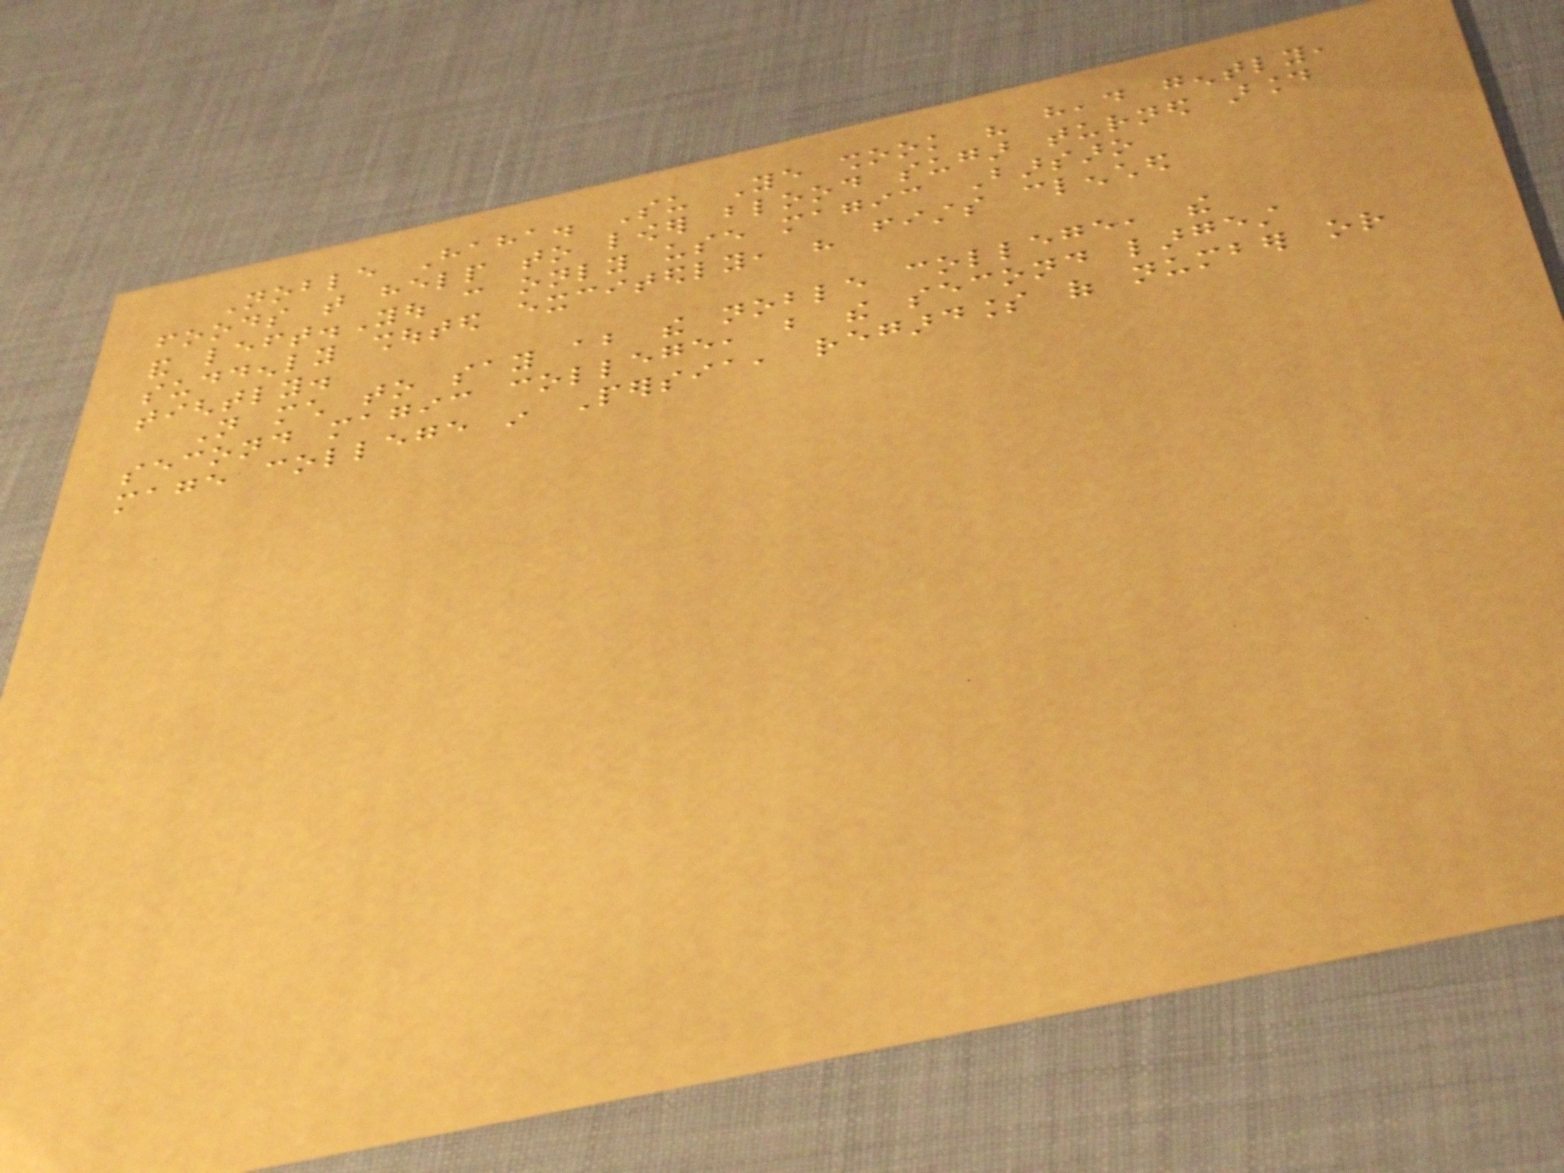Noble Haha. Su Ye shook his head gently,
foods that help to lower blood sugar turned around
and left.You can only use magic Barsaro
suddenly shouted excitedly, his fists clenched
tightly.
Not much to say about the noble college, the
second magic college, but the second largest
mage college in Persia, regardless of number or
